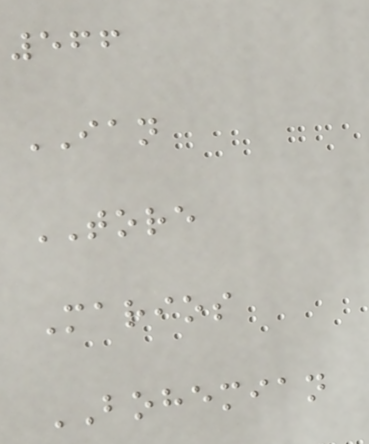566
IAN
TORE
Marios
BOHEMIAN
